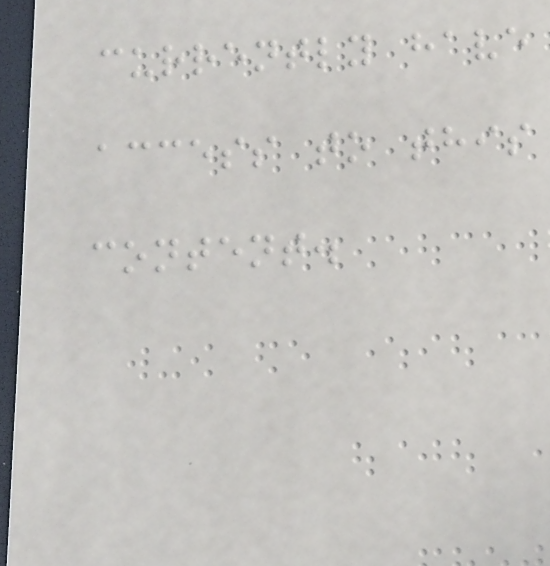currently have
access to this
content.
